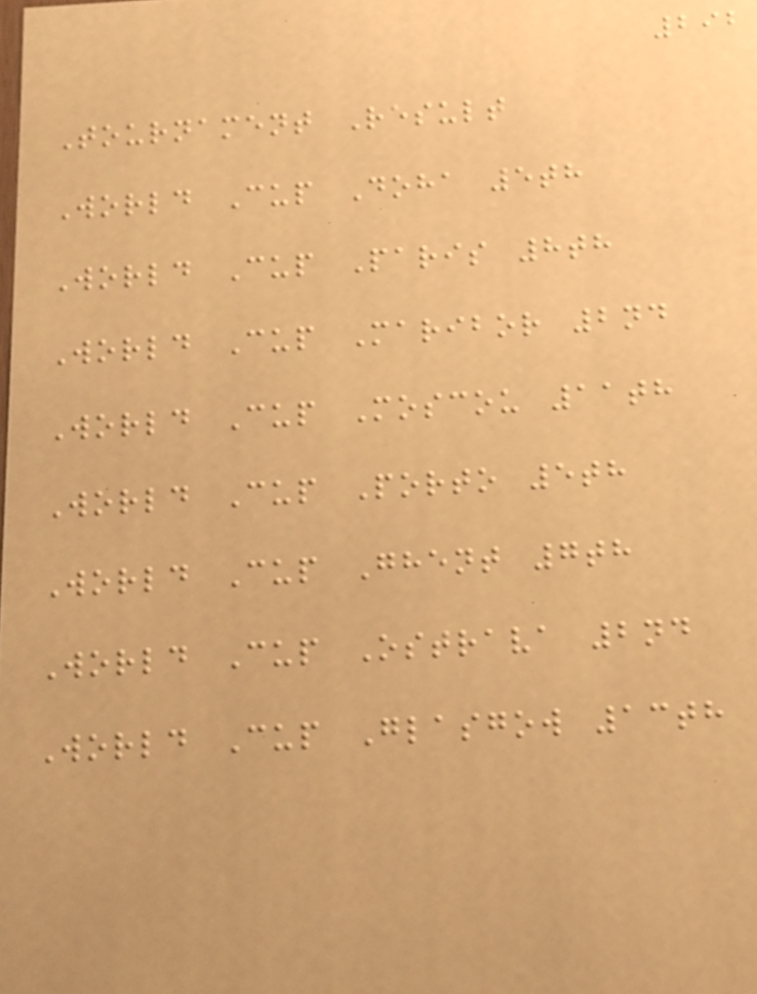292
Tournament Result
World Cup Doha 5th
World Cup Paris 8th
World Cup Maribor 2nd
World Cup Moscou 11th
World Cup Porto 5th
World Cup Ghent 7th
World Cup Ostrava 2nd
World Cup Glasgow 13th
